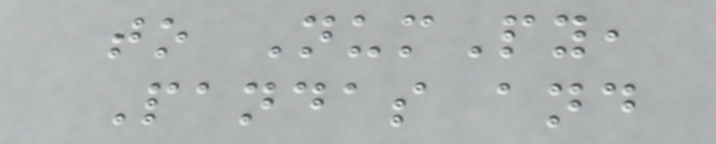to NumPy,
Pandas and
